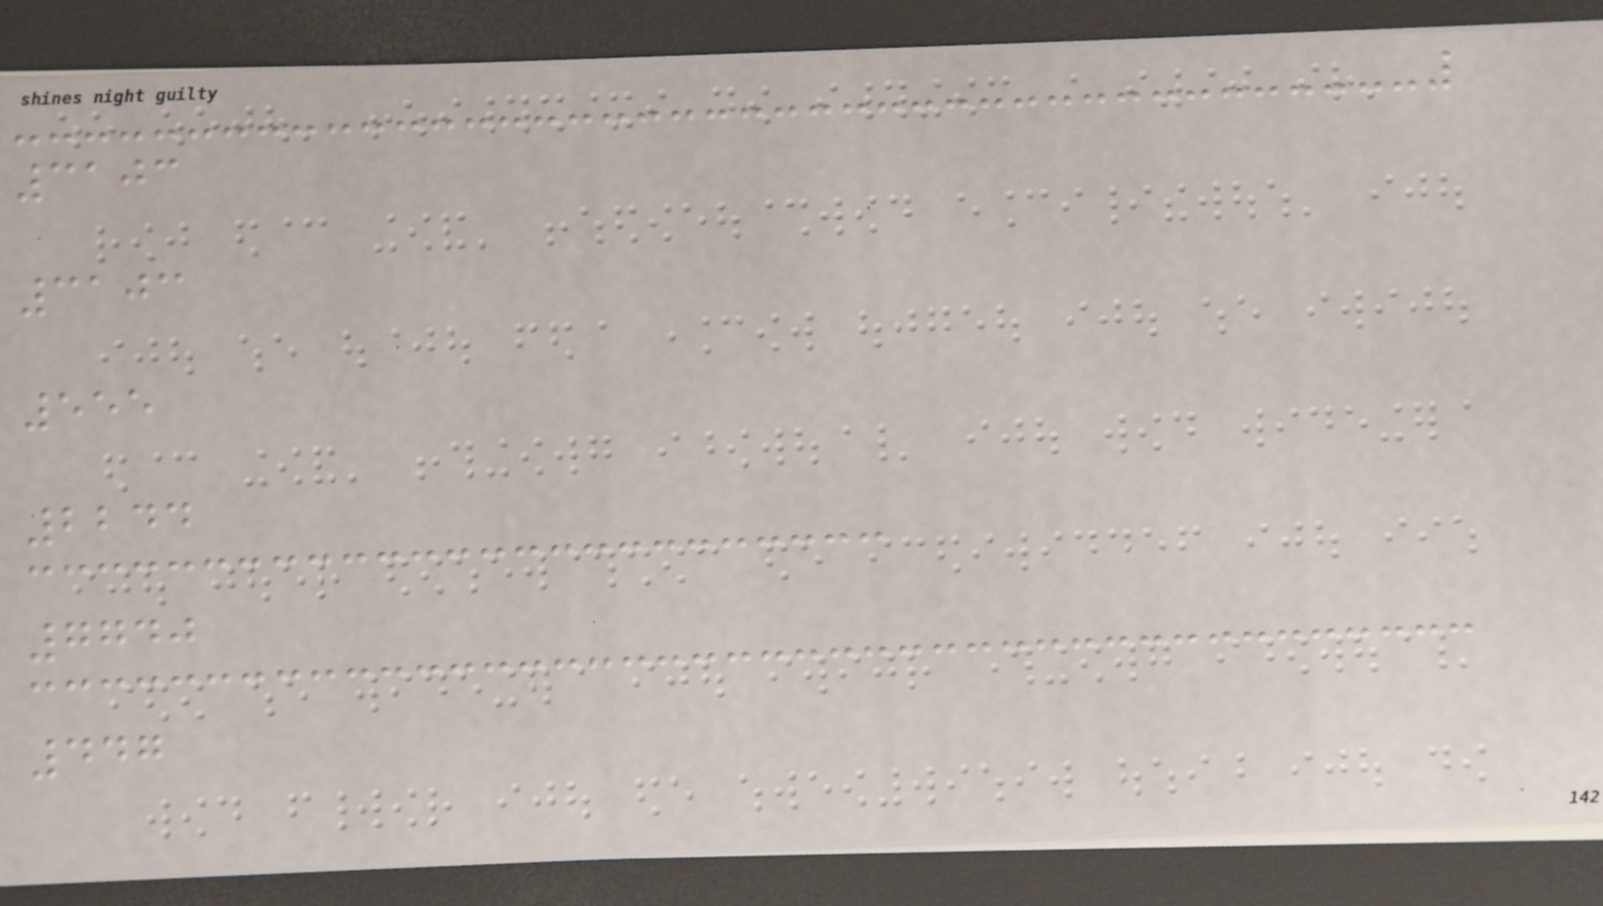3103
3103
555
2244
7740
447
